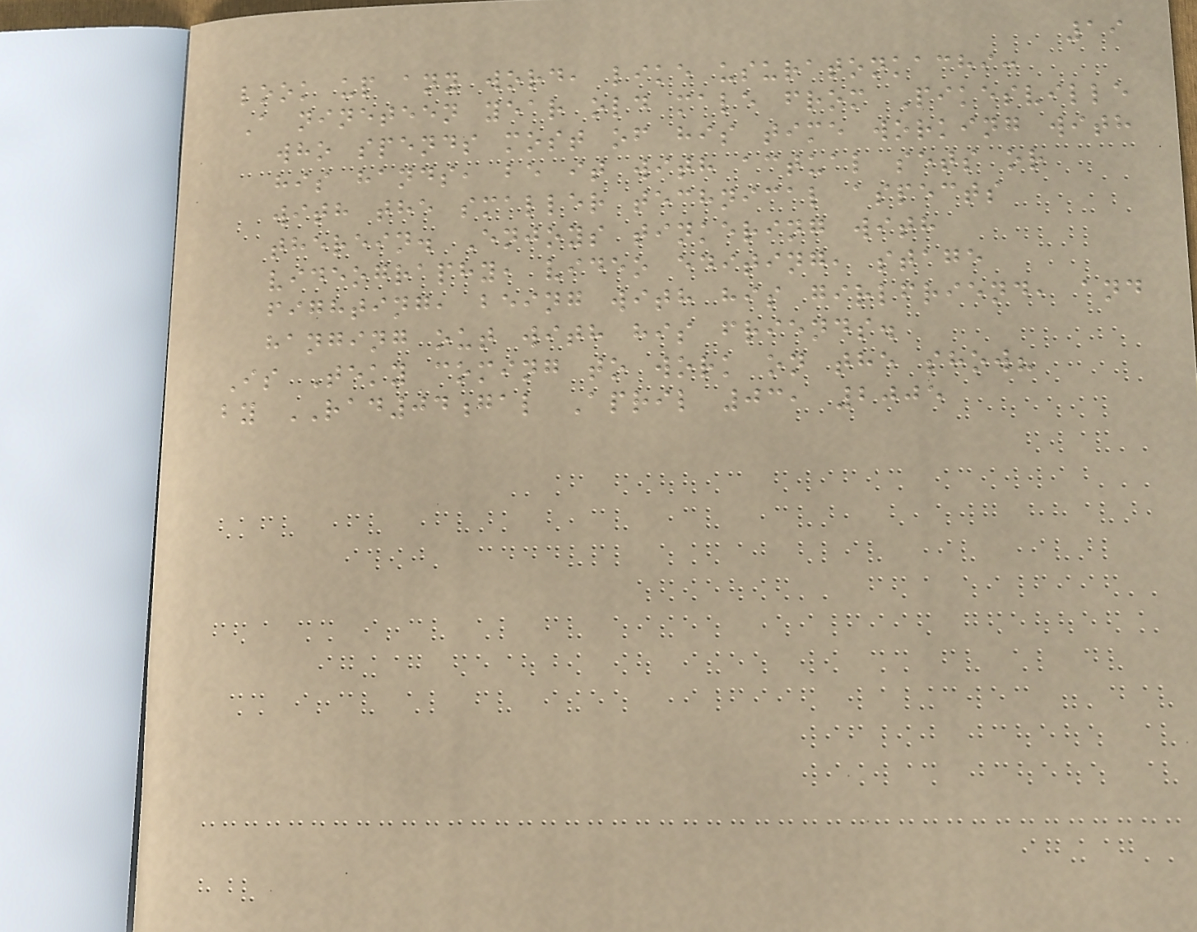19
look up any word, like usuratonkachi:
A nineteen year old male from Pikesville
who spends most of his time working with
his hands, be it with actual sets or
with the smaller technical aspects
therein. Enjoys tinkering with
videography, video editing, stage
fighting, being with his girlfriend, and
hanging out with his friends.
Is Teky coming to work on the show?
by RAD04gal April 03, 2005
